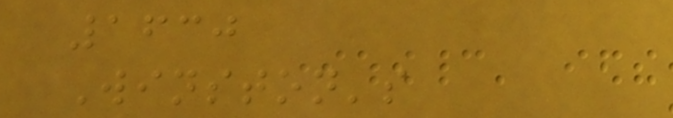1630
Winston's
